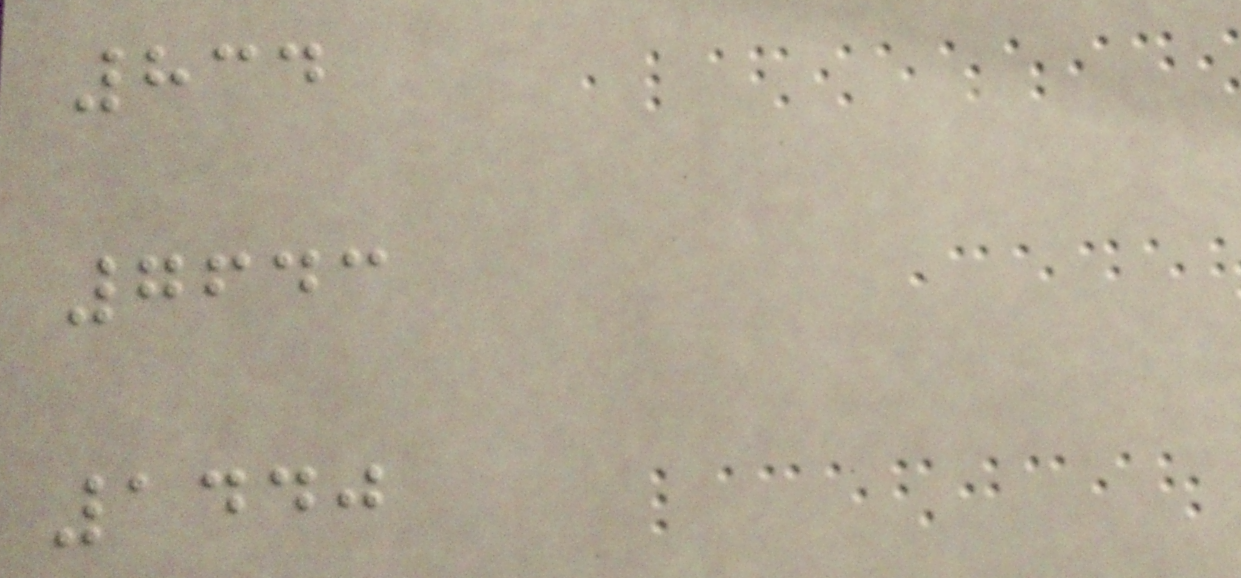834
7643
1440
